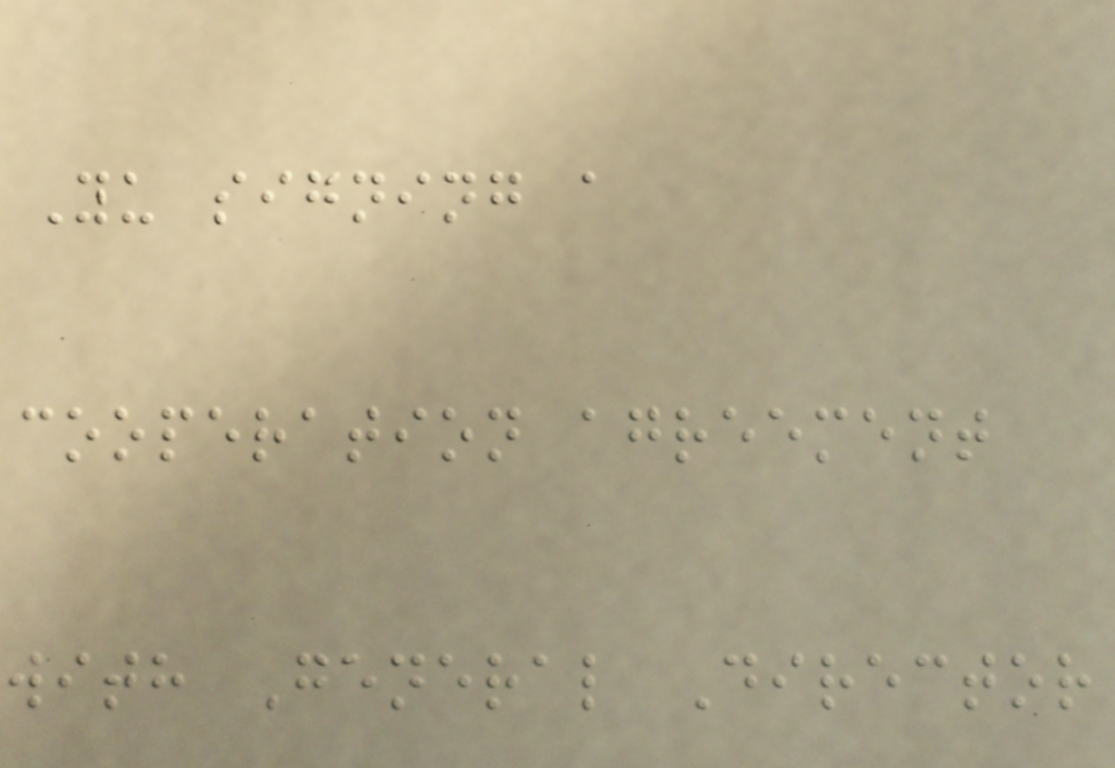Yu signing a
cooperation agreement
with General Director
